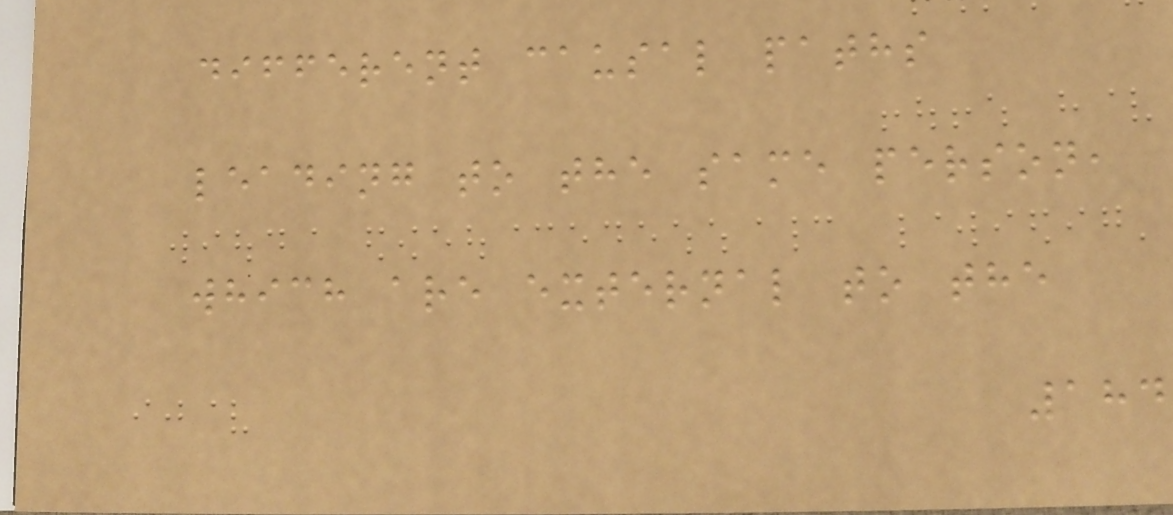different causal paths
leading to the same person,
which are external to the
184
